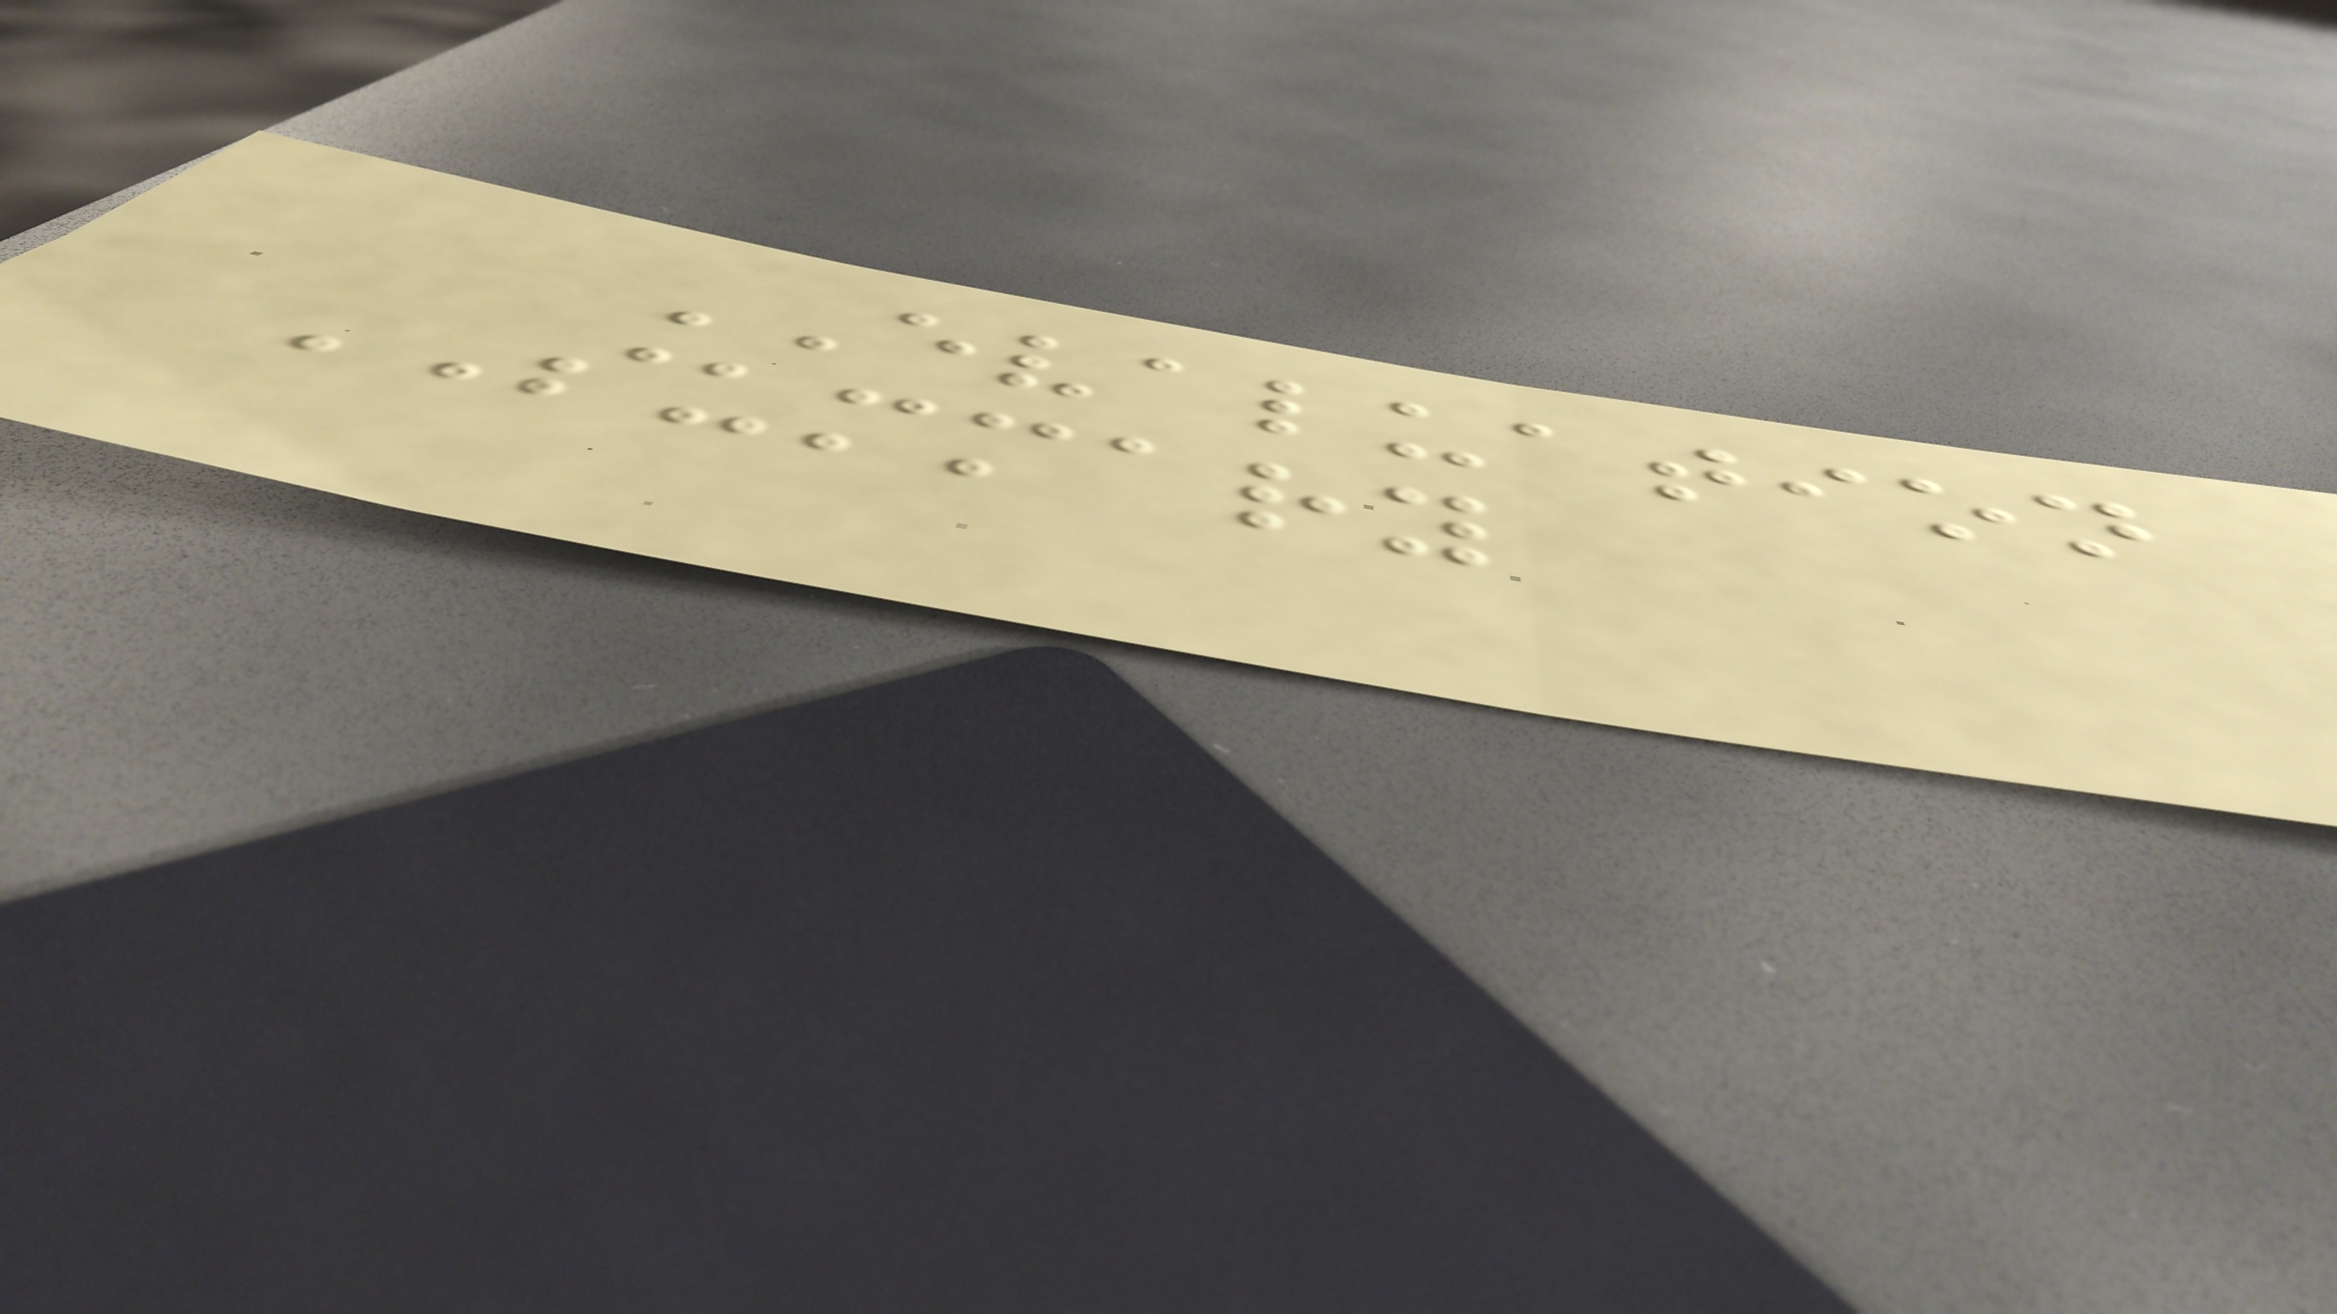EVALUATION
SUMMARY
